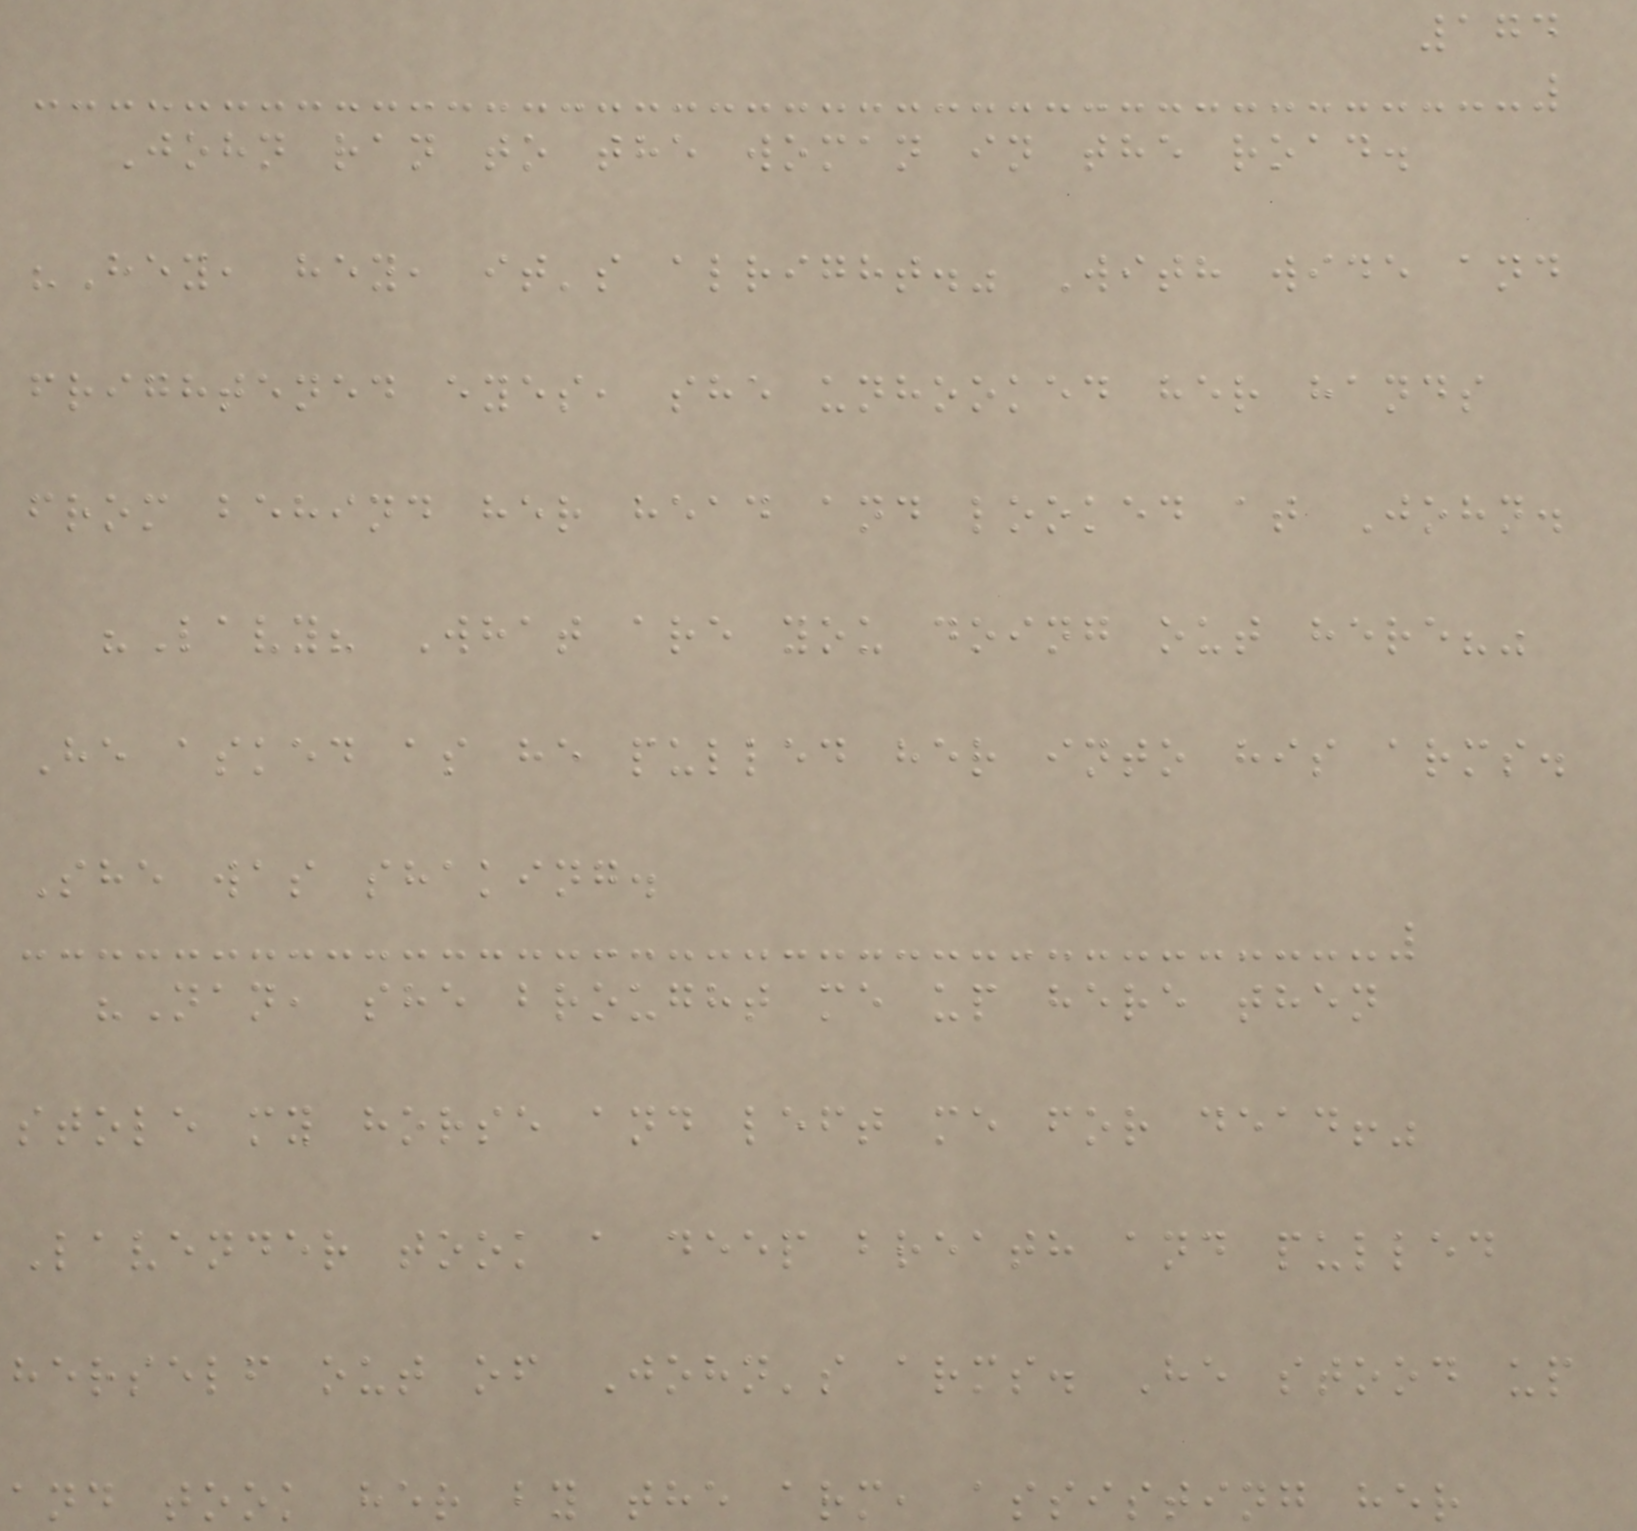174
John ran to the woman in the road.
"Hey, hey, it's alright." With wide and
frightened eyes, she unhooked her hands
from behind her head and looked at John.
"Lavy? What are you doing out here?"
He asked as he pulled her into his arms.
She was shaking.
"Nan, she brought me up here then
stole my horse and left me for dead!"
Lavender took a deep breath and pulled
herself out of John's arms. He stood up
and took her by the arm, assisting her
